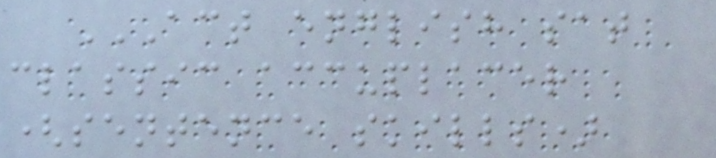ACT ENGLISH SAT
CLASSIC ACCUPLACER
(SENTENCE SKILLS)
